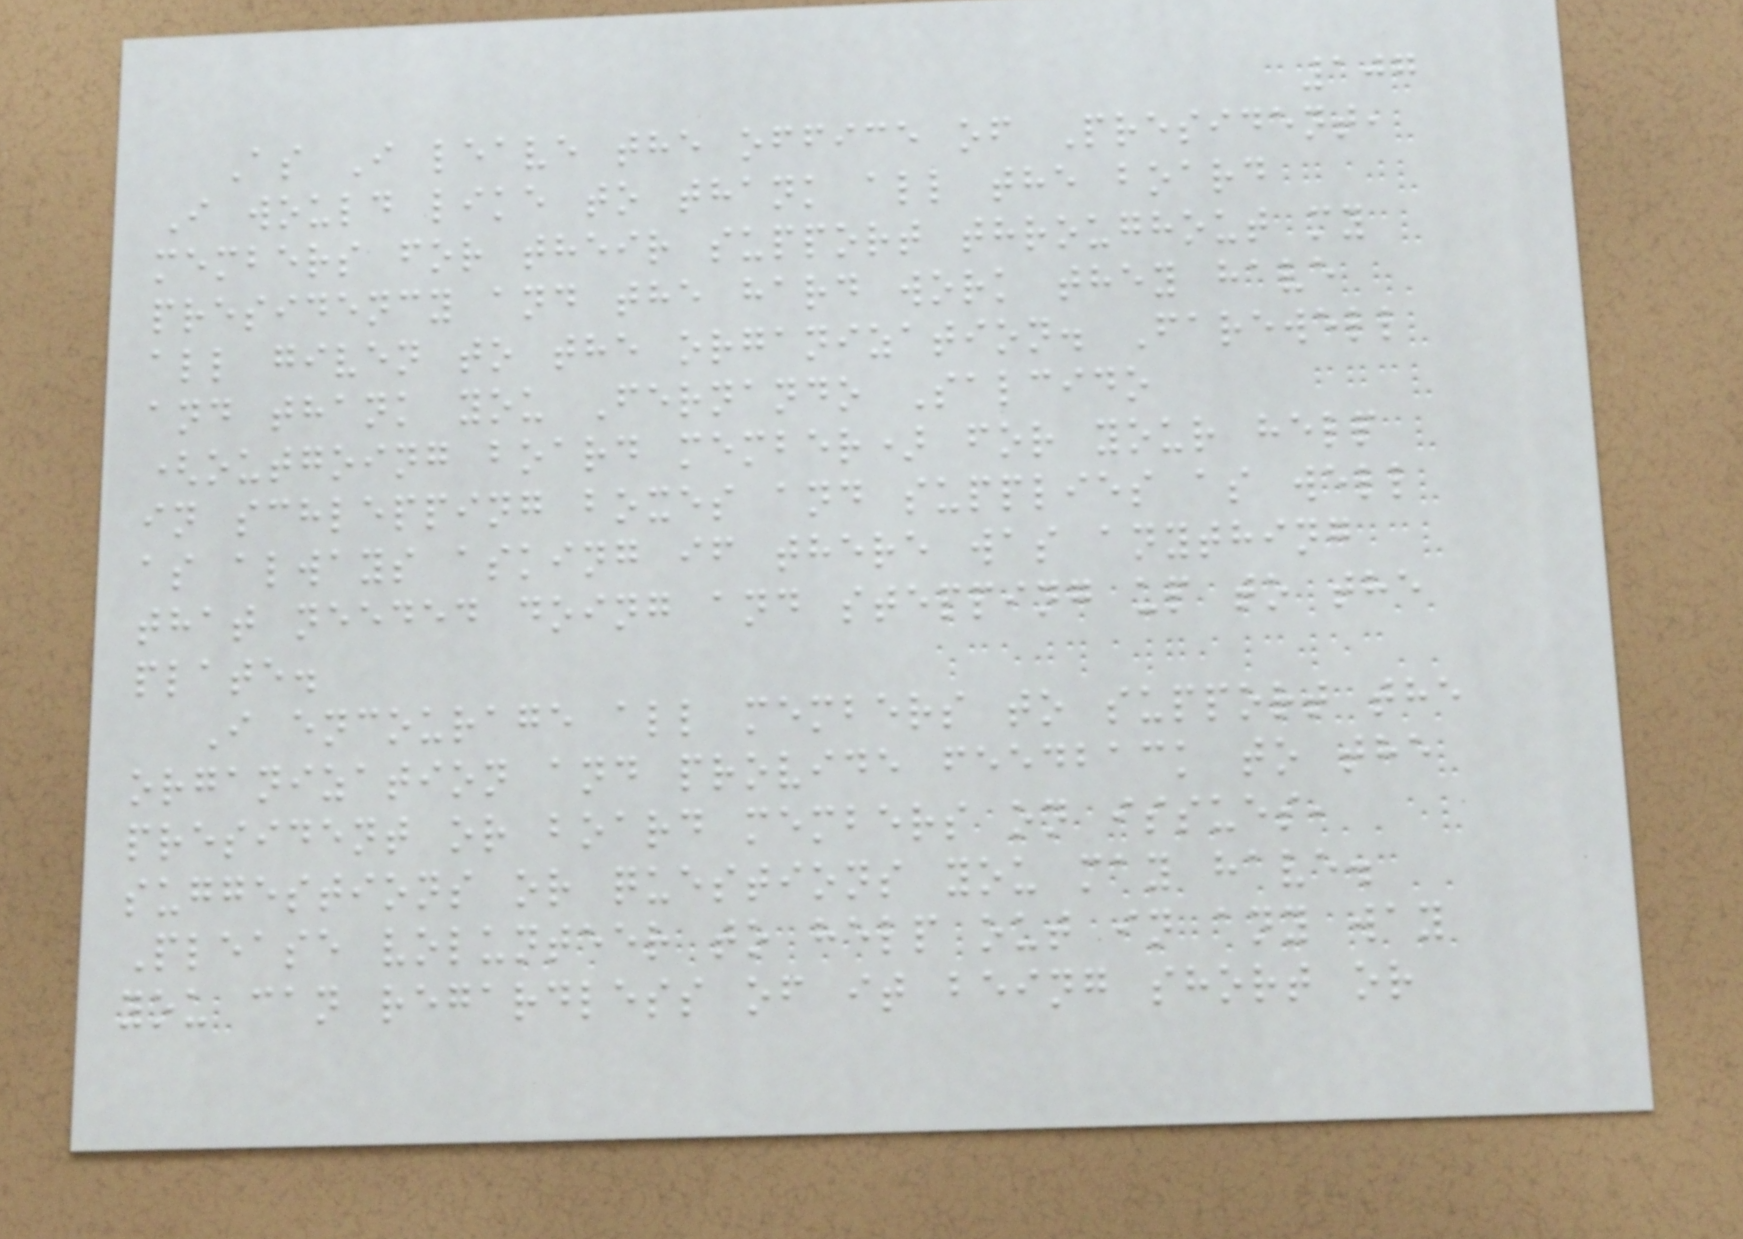107
As I leave the office of President,
I would like to thank all the board
members for their support throughout my
presidency and the hard work they have
all given to the organization. Farewell
and thank you Fernando Salcido
(outgoing board member) for your help
in schlepping boxes and supplies as well
as always asking if there was anything
that needed doing and stepping up to the
plate.
I encourage all members to support the
organization and provide feedback to the
president or board members on issues,
suggestions or questions you may have.
Please volunteer to help out in any way
you can regardless of it being short or
